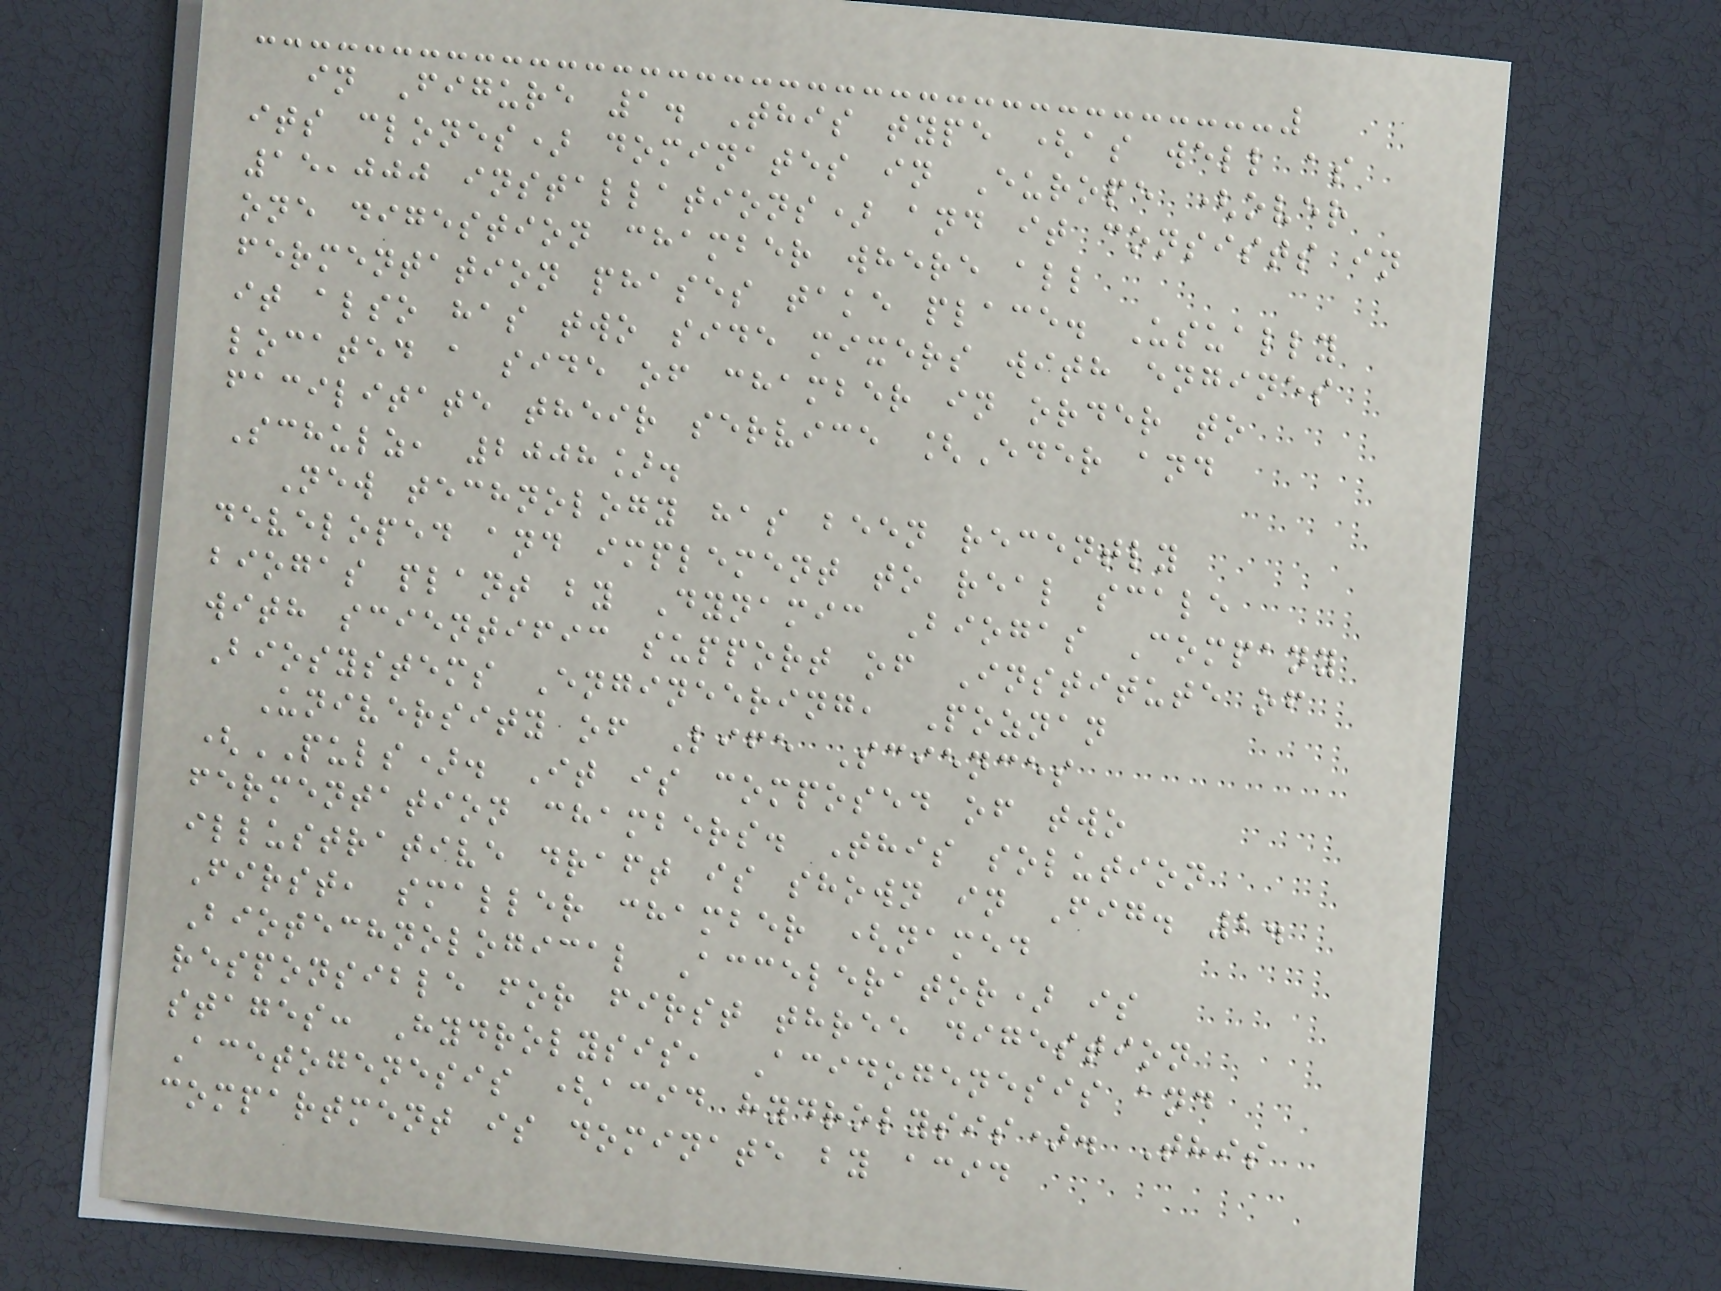in Figure 1. This type (as well as
its clones) dominates in Europe (over
15,000 installations) and it consists in
one digestion chamber where all
fermentation phases take place. Usually
it also has two side mixers with engines
located a side of chamber in order to
facilitate their service [Eder and
Schulz, 2008].
New technology has been recently
developed and implement to real scale
biogas plant by Dynamic Biogas Company
with scientific support of Institute of
Biosystems Engineering, Poznan
University of Life Sciences
(PULS). It is composed of two
fermentation chambers. This solution
illustrative draft is shown in Fig. 2.
First, smaller chamber (named
Biotechnological Accelerator) is
responsible for first three digestion
stages: Hydrolysis, Acidogenesis and
Acetogenesis (acid hydrolysis). This
compartment is dominate by acid
